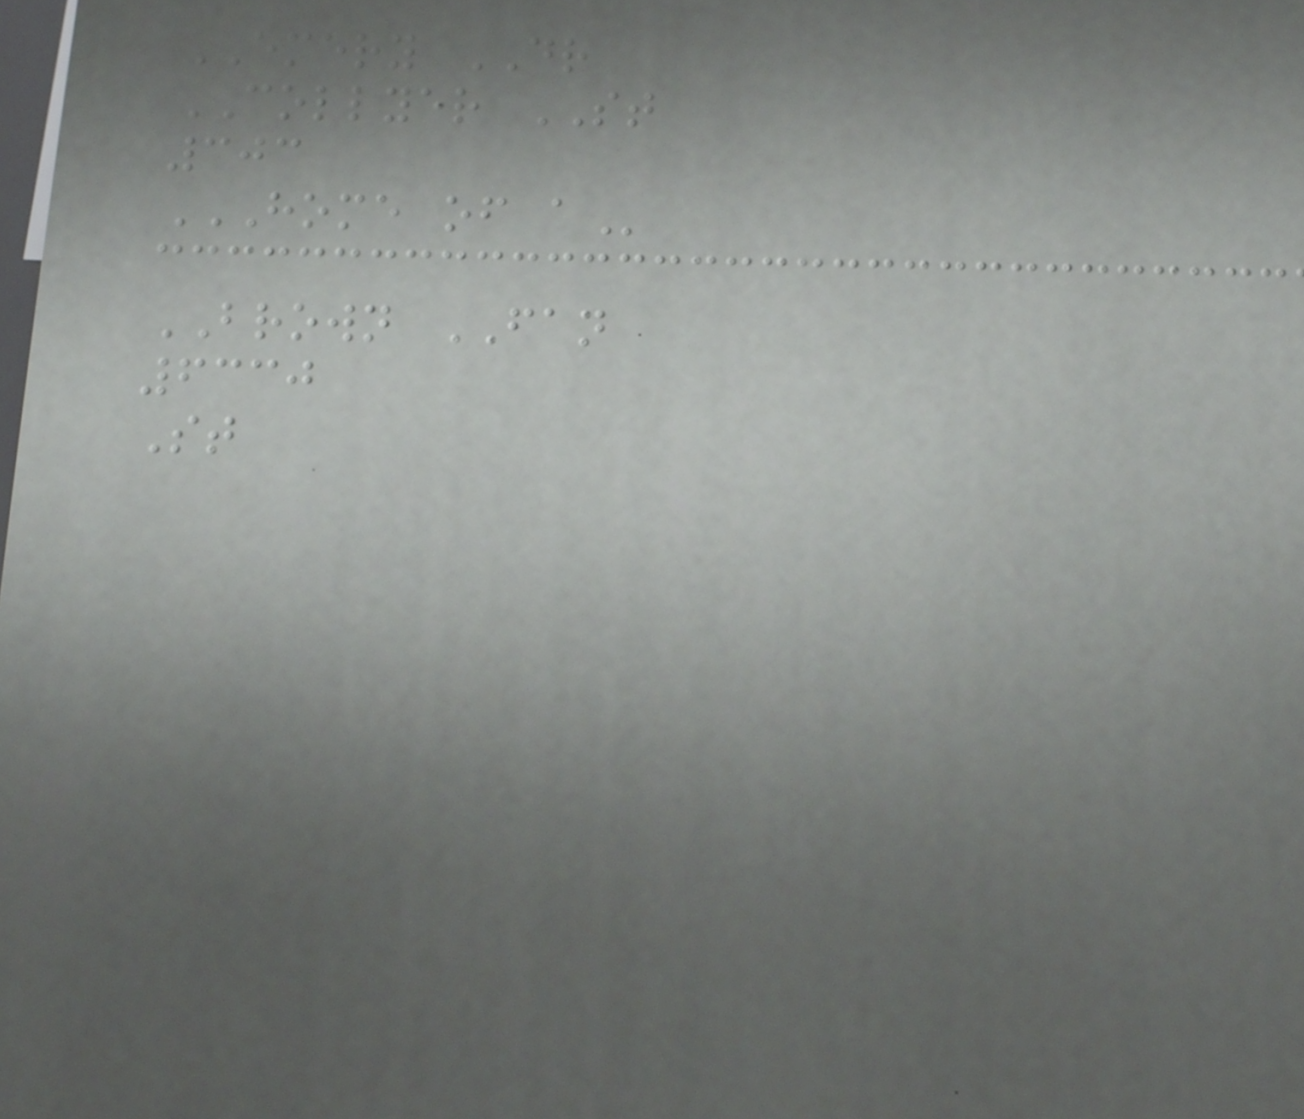EMERY DR
COLLYER ST
303
HOME OF A
BROWN FAN
6330
St
